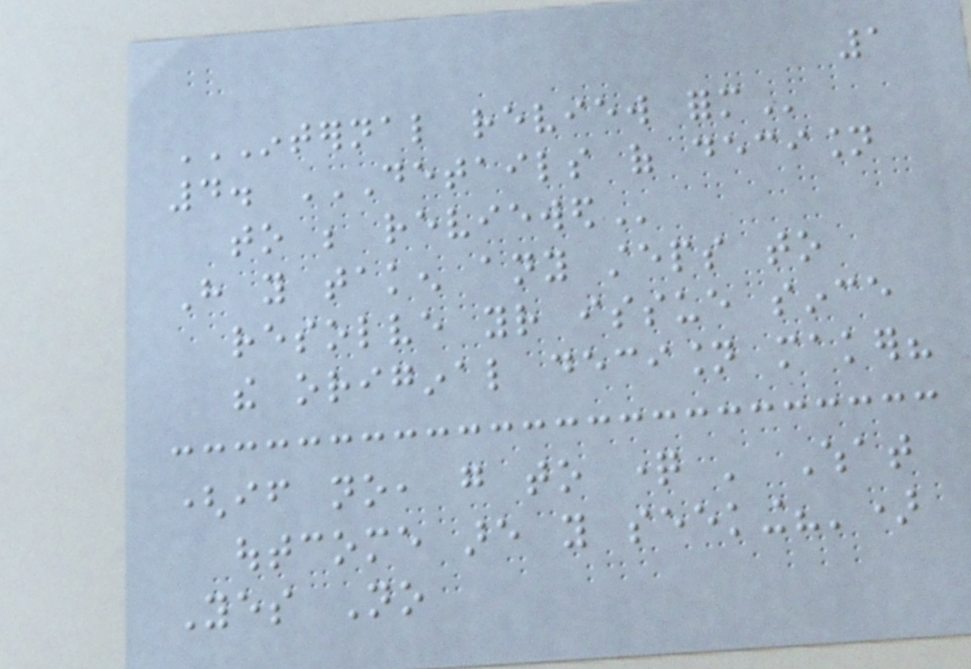1
INTERNAL REVIEW FORM
4. DETAILS OF DECISION
TO BE REVIEWED
Have you taken any steps to
resolve your issue since
the original decision maker?
(if no, go to question ' What
outcome are you seeking?')
Yes No
